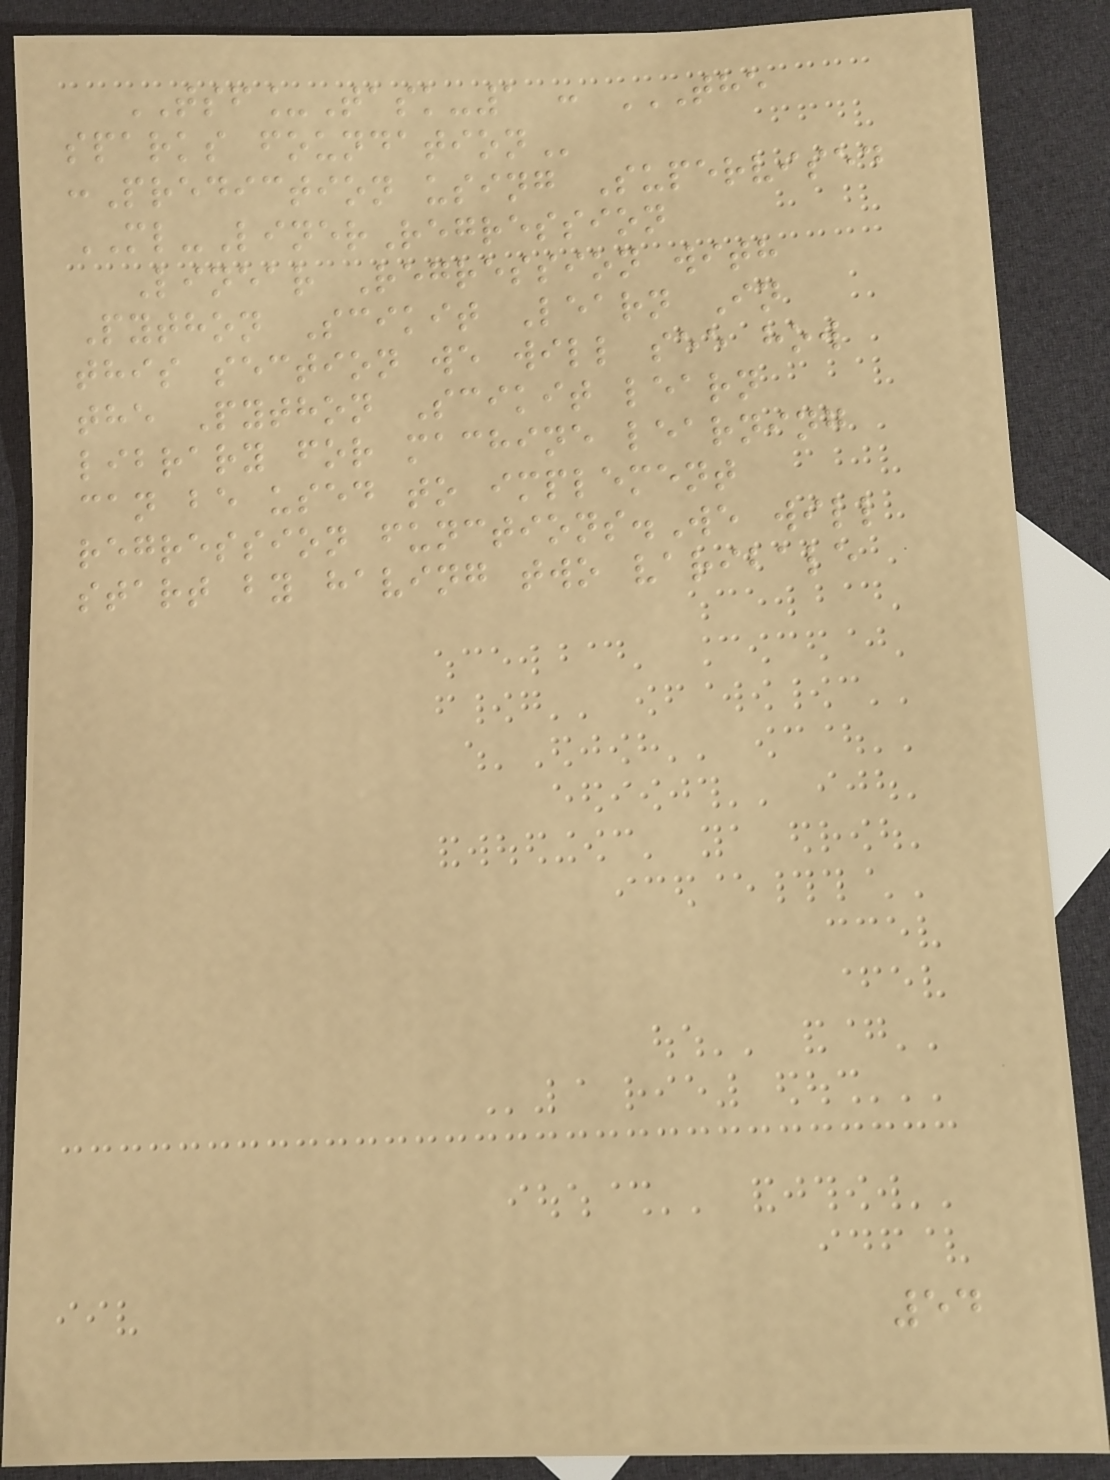TSF_Task-1 : THE
SPARKS FOUNDATION
:Prediction using Supervised
ML-LinerRegression
Linear Regression with
Python Scikit Learn In
this section we will see how
the Python Scikit learn
library for machine learning
can be used to implement
regression functions.We will
start by having two varibale
54
